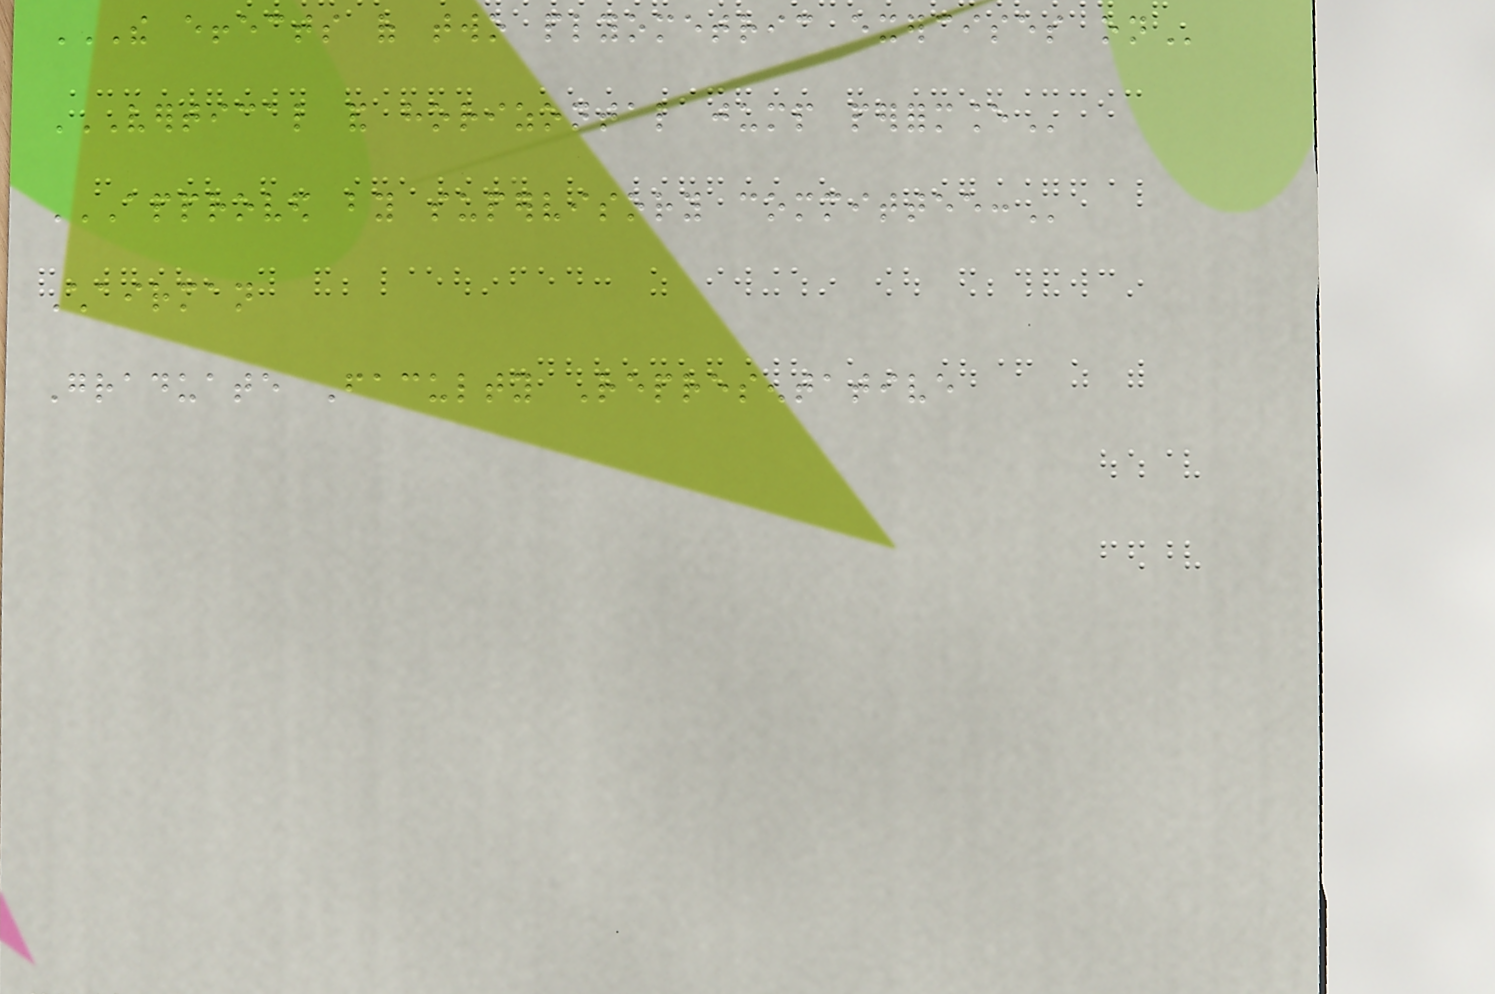THE EFFECTS OF TWO PLYOMETRIC EXERCISES ON
VERTICAL AND HORIZONTAL JUMP PERFORMANCE
APPROVED BY SUPERVISORY COMMITTEE:
Chairman
Graduate Faculty Representative
